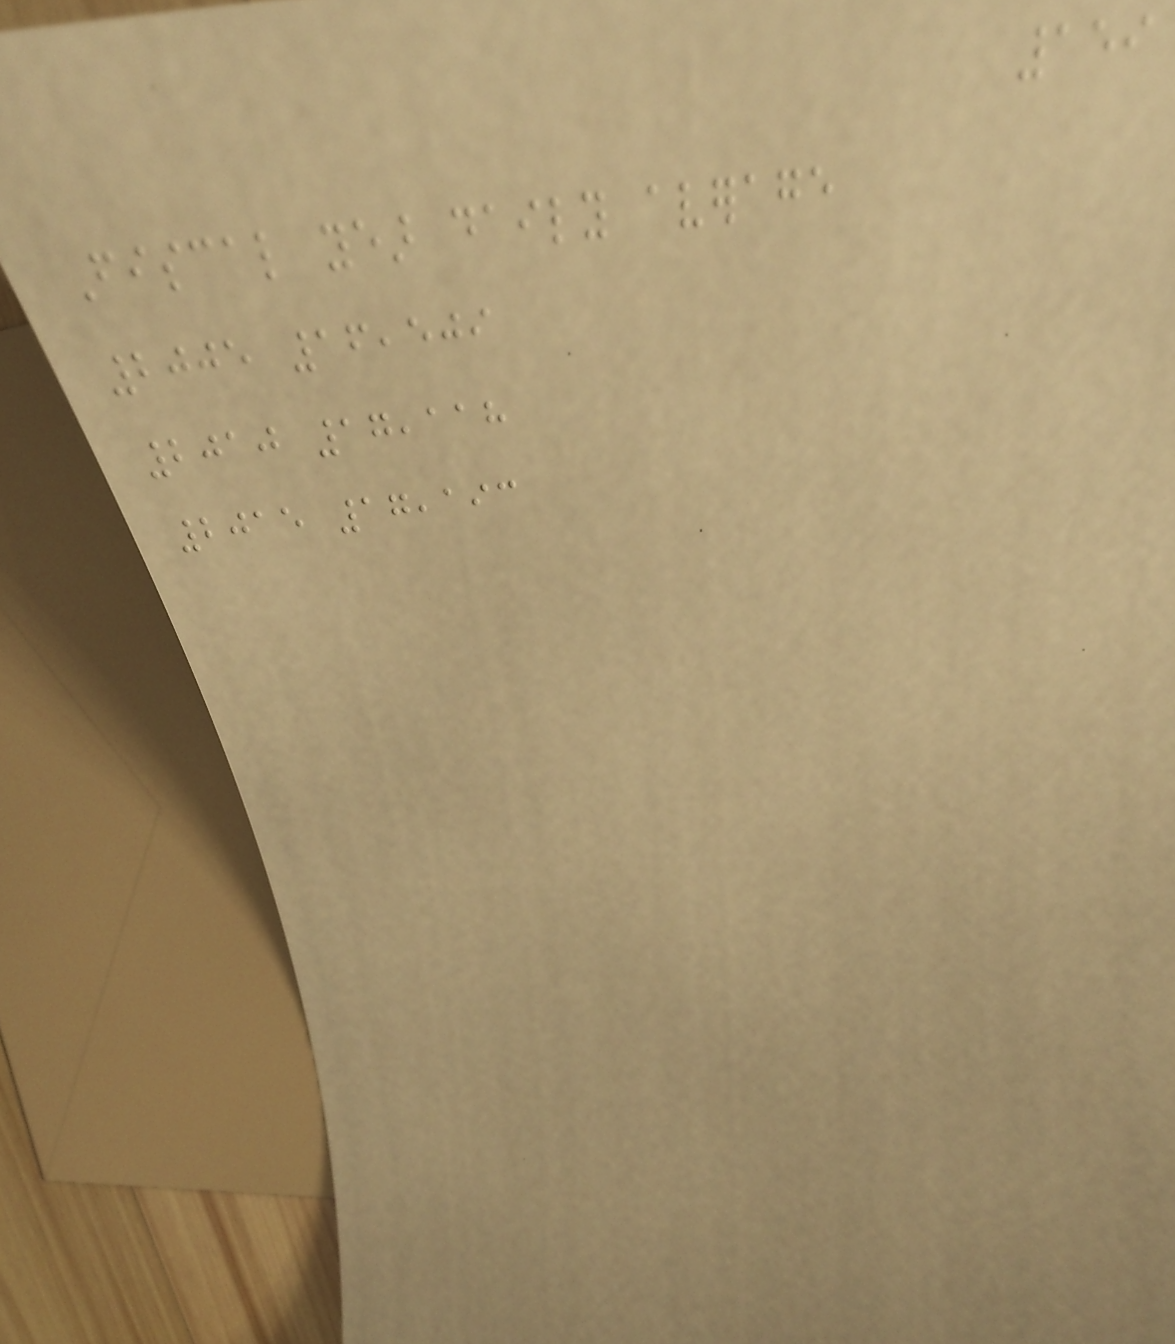159
Fiscal year daily average
2005 16,509
2010 17,118
2015 17,193
